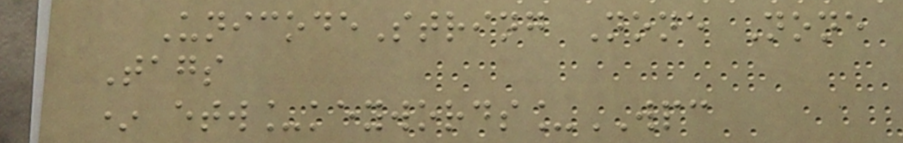UnicodeString None None
Tags
* etw_keywords_WPC
